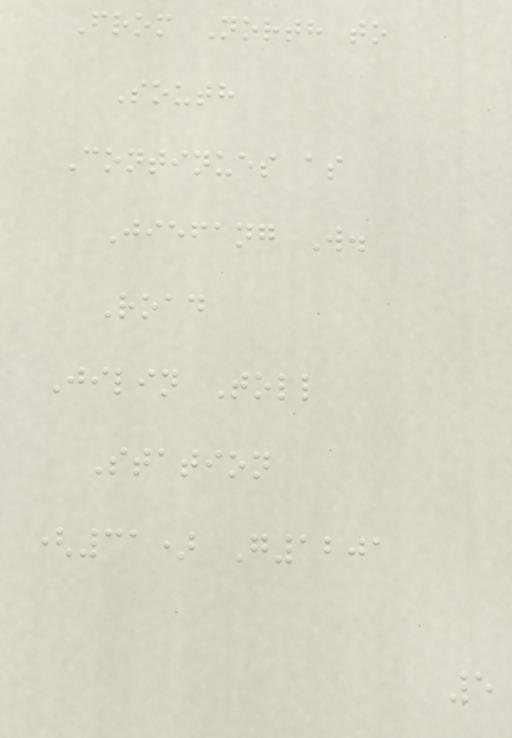From North to
South
Continues as
Jiefang W.
Road
Jilin Toll
Station
(31) G1201
5
